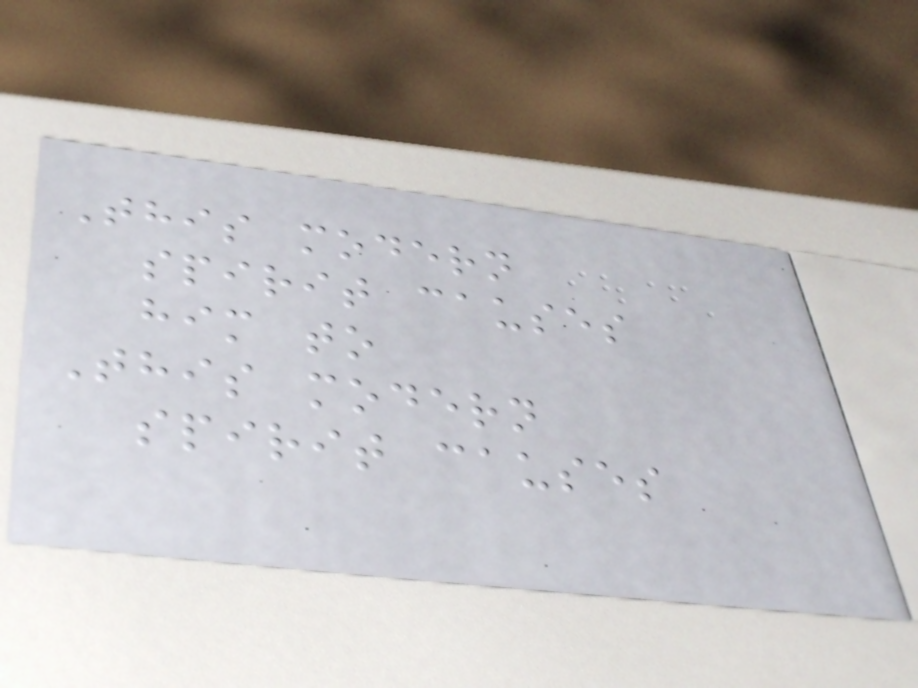This modern
spirit causes
him to
This modern
spirit causes
